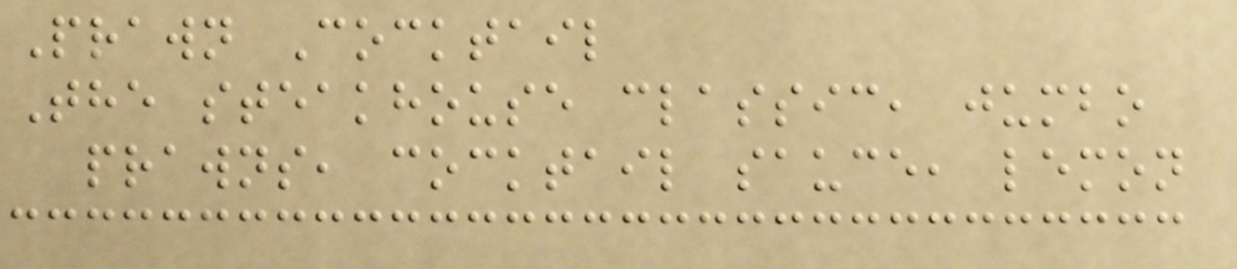Prawn Cocktail
The steakhouse classic, jumbo
prawns, cocktail sauce, lemon
